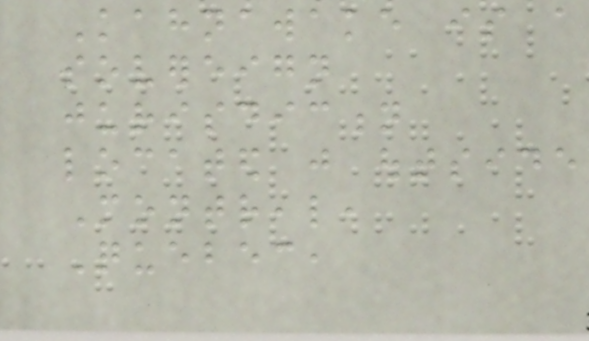Kahnawake is a
sovereign
jurisdiction
located just outside
Montreal,
Quebec,
